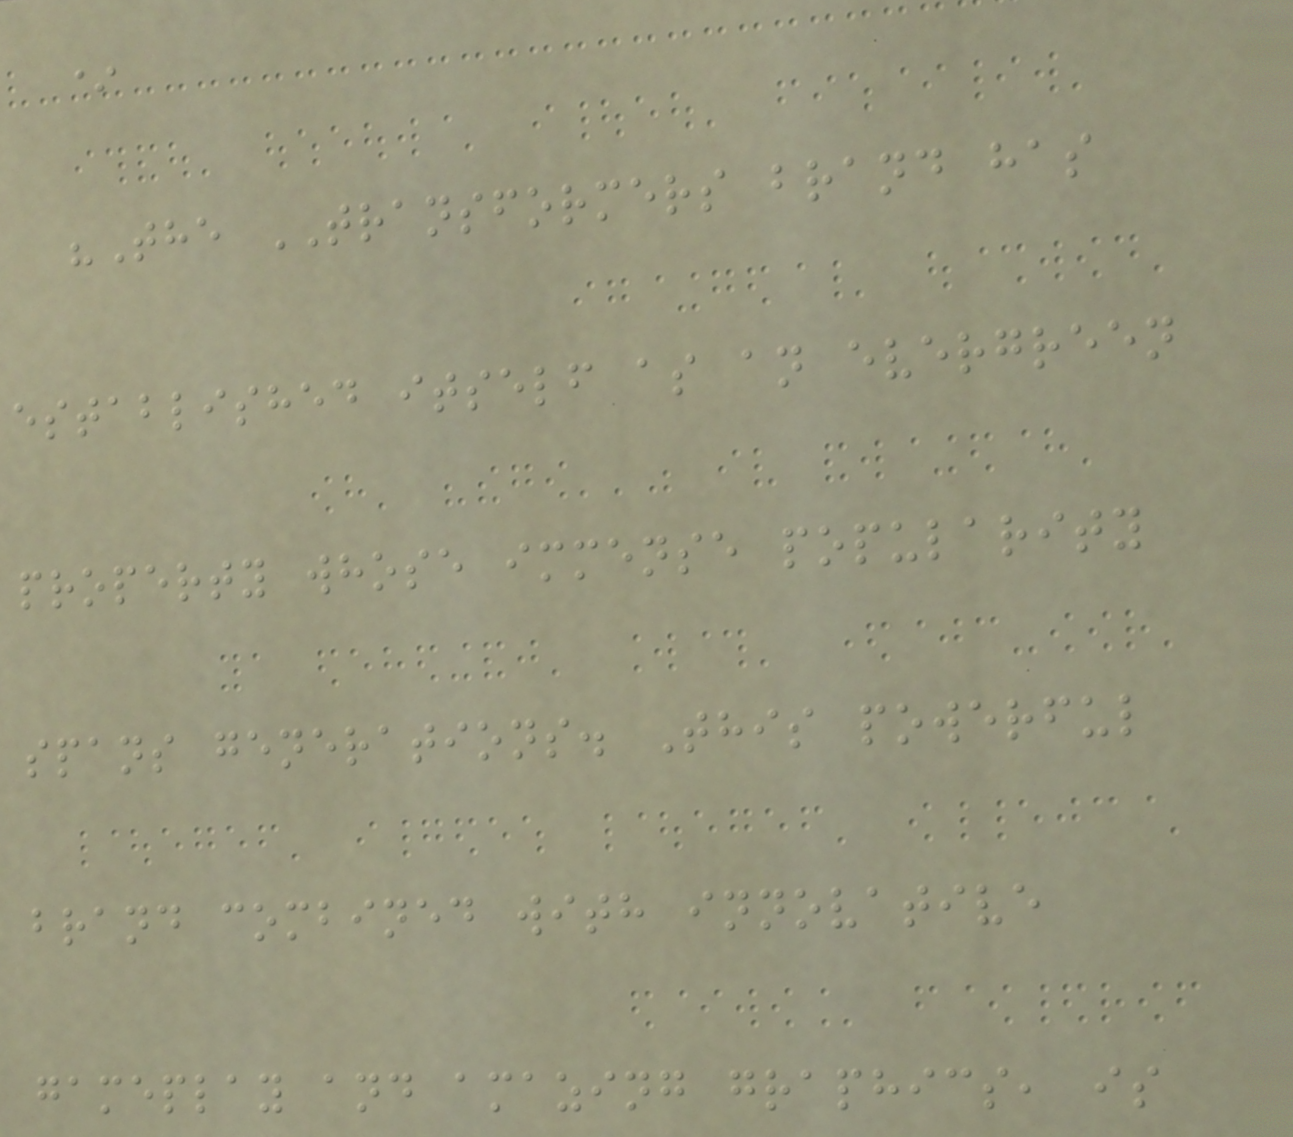*
"The TRANSFORMERS brand has
established itself as an evergreen
property whose immense popularity
spans generations. This powerful
brand combined with innovative
gameplay and amazing graphics, is
